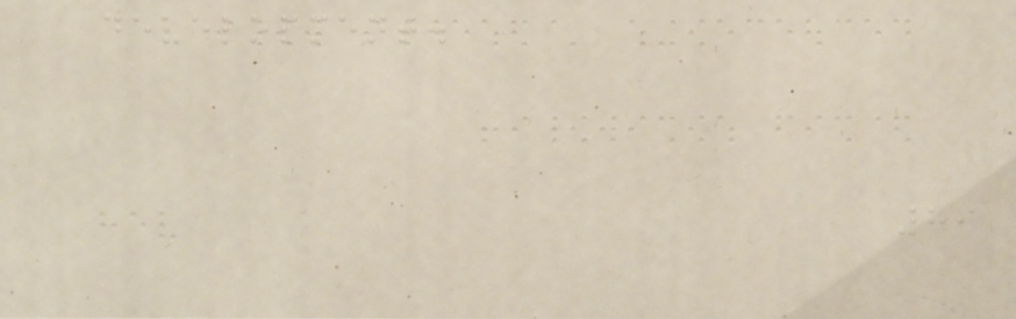development.
89
